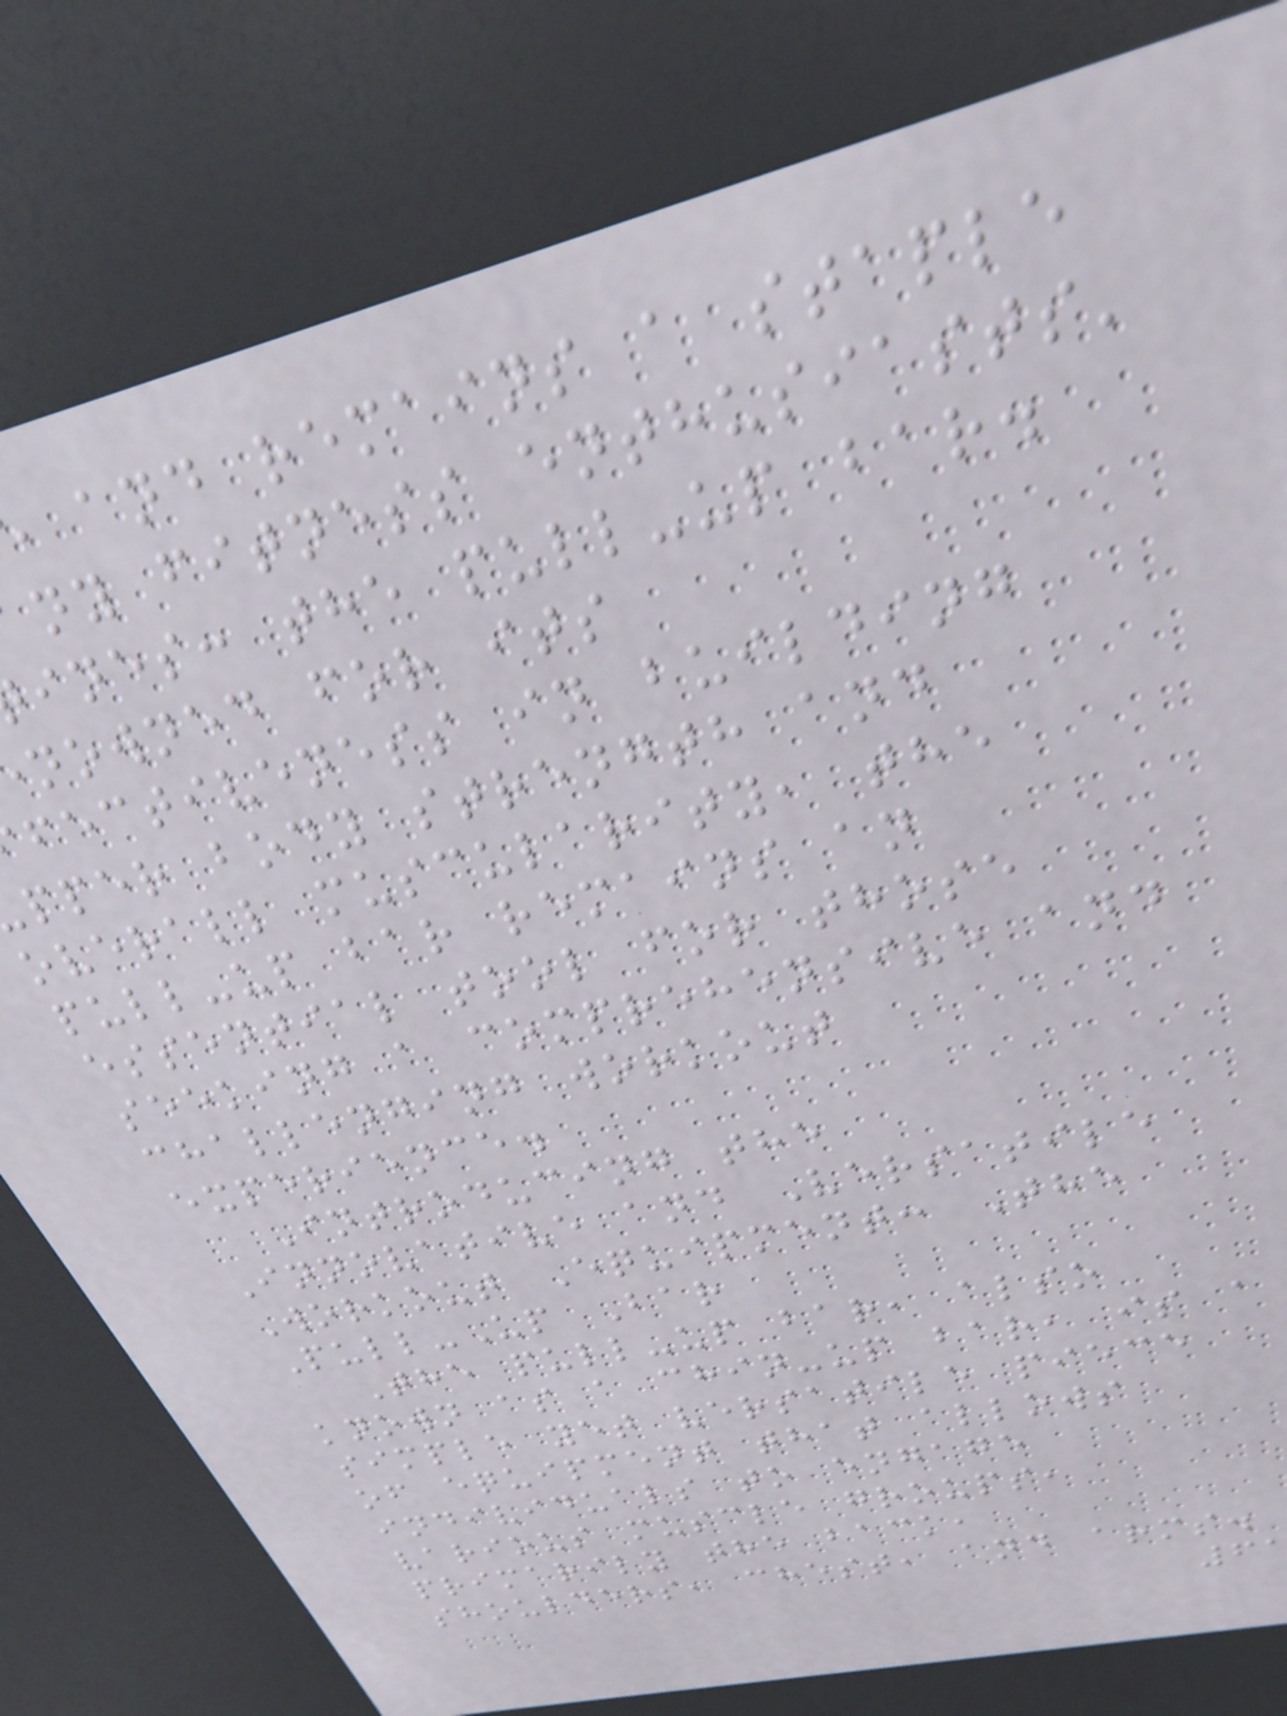and remains a staple
ny fitness enthusiasts'
ines: the pull-up bar.
nowned for its
fectiveness in building
pper body strength and
overall muscularity, the
pull-up bar remains an
essential tool for those
seeking a comprehensive and
challenging workout
experience.
Introducing the
Innovative and Versatile
Workout Equipment: The
Pull-Up Bar
The pull-up bar, also
known as a chin-up bar, is a
simple yet versatile piece
of equipment that allows
individuals to engage
various muscle groups,
primarily the back,
shoulders, chest, and arms.
